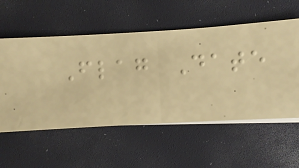Flag Date
